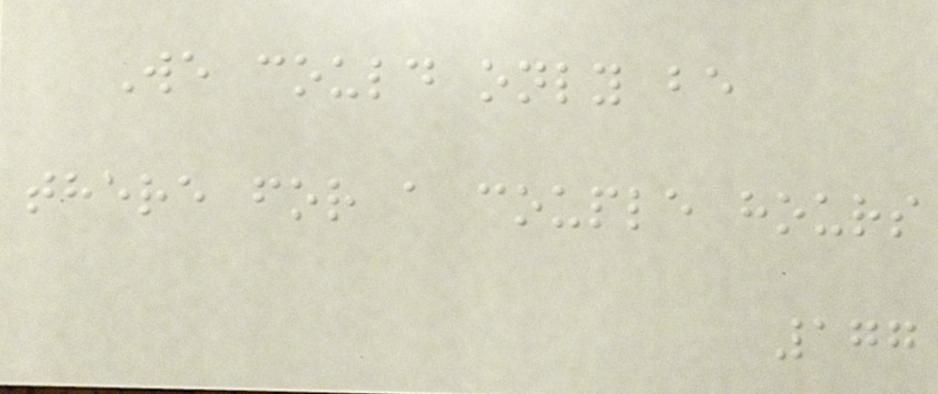We could only be
there for a couple hours
177
